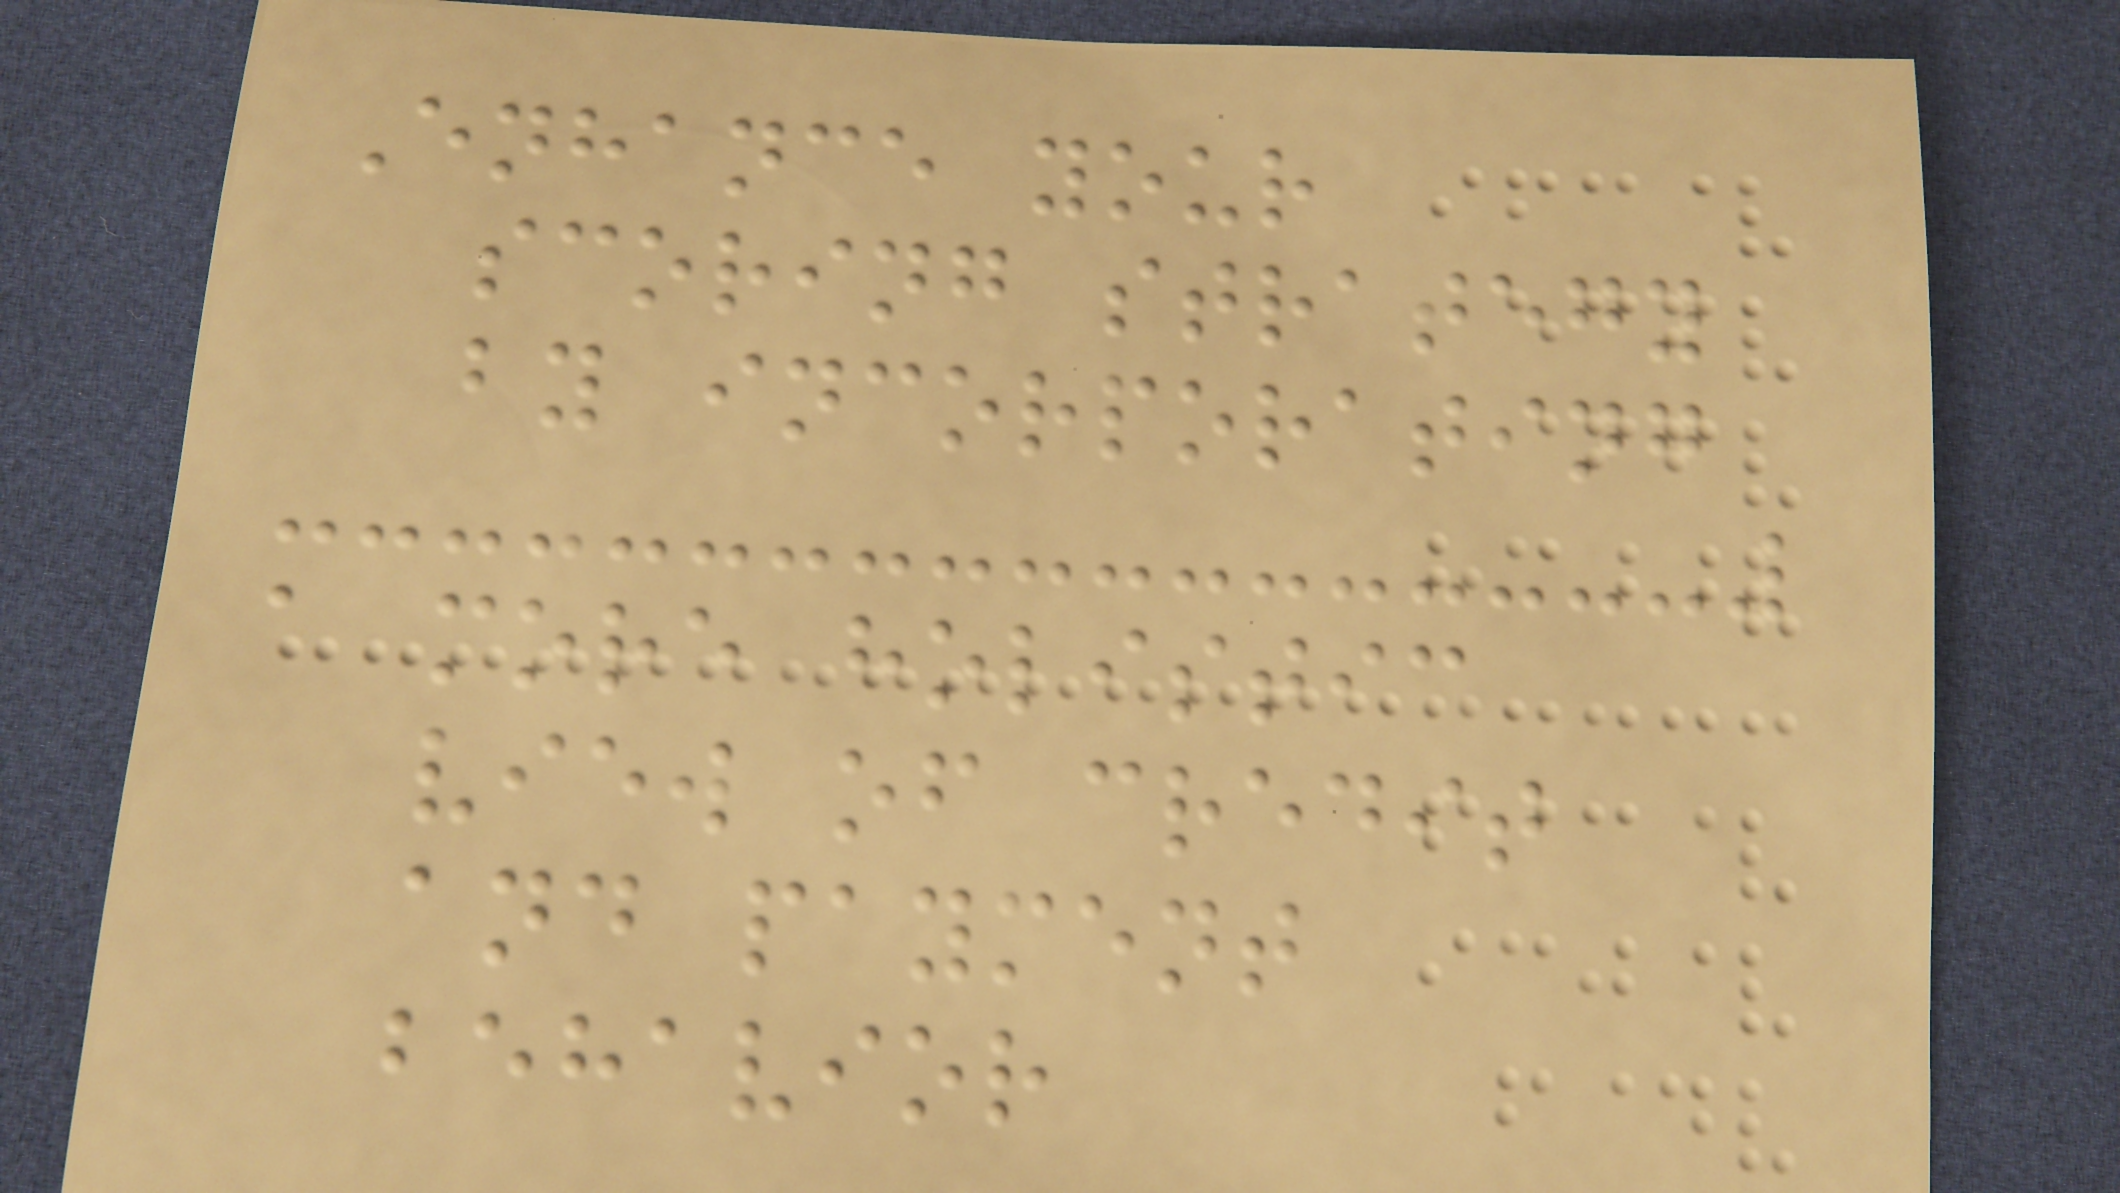Enhance your
scoring strategy
by incorporating
a more holistic
view of credit
and payment
behavior
